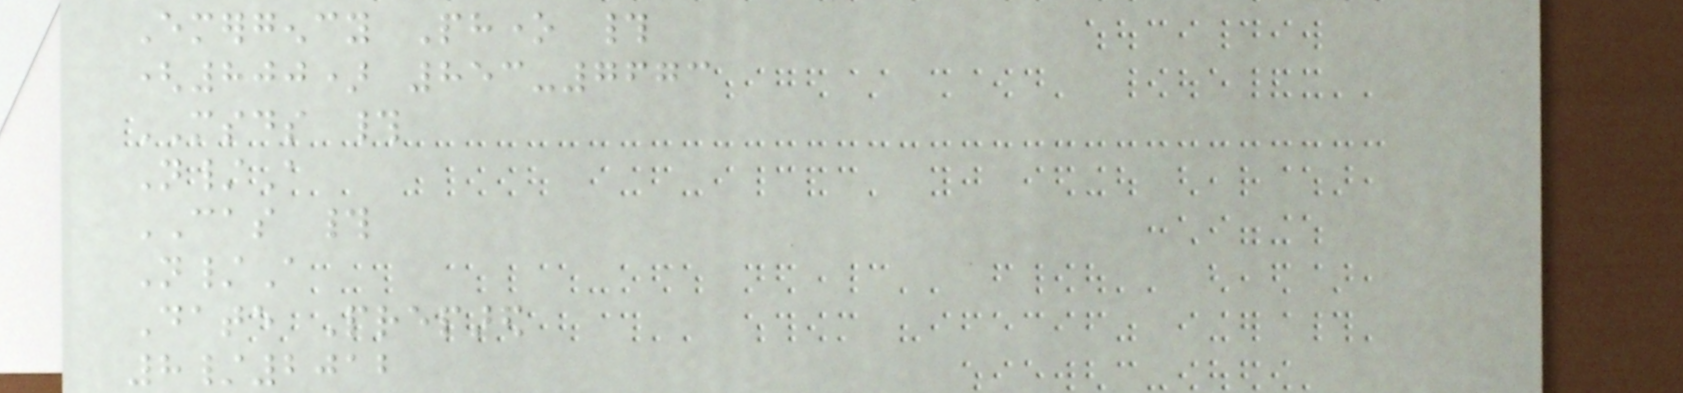Emergency Phone #
(800) 853-7673
MSDS #
N/A
CAS #
N/A
Date Prepared
8/2012
